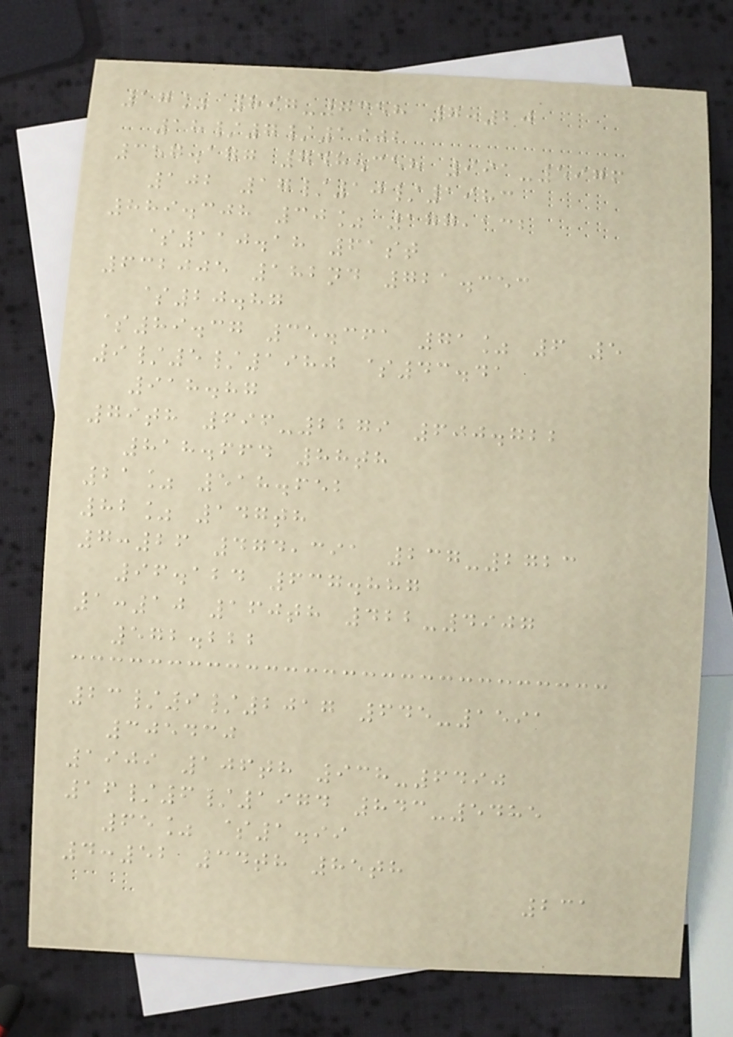17% 897-7358 7:20
18/7/1902
357.177 748.358 991-5976
102 17/10/1983
889.308 30% 177,132
$110.18 61st
632005 182nd 721.353
$20.87
$89.37 35.361 71% 6 5
9/5/1980 $43.41
918.87
79th 696-2279 600.722
818.664 88th
21% 518.652
82% 147th
7:26 474,391 237-2723
96.124 637.887
1:10 160th 422-4907
572.222
23/9/2017 645-1591
305430
1909 106th 938-6490
16/6/1974 843-5485
65% $1.99
4:52 34th 85th
231
